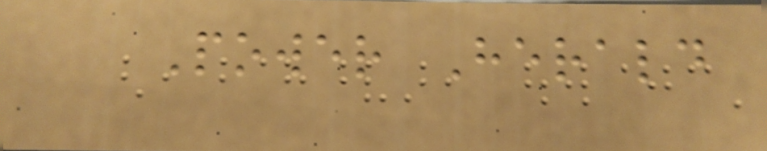Power Herald
